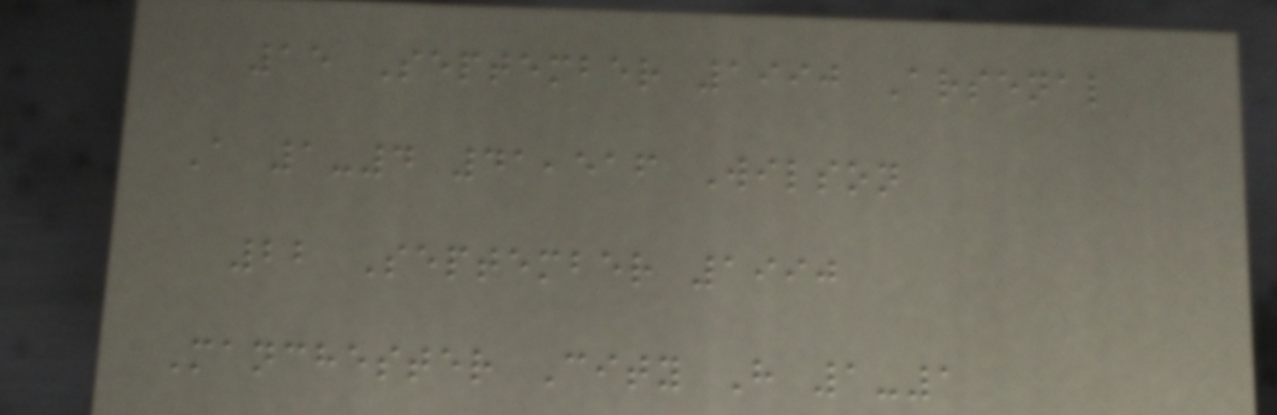15 September 1990 Arsenal
A 1-4 41,516 Wilson
22 September 1990
Manchester City H 1-1
